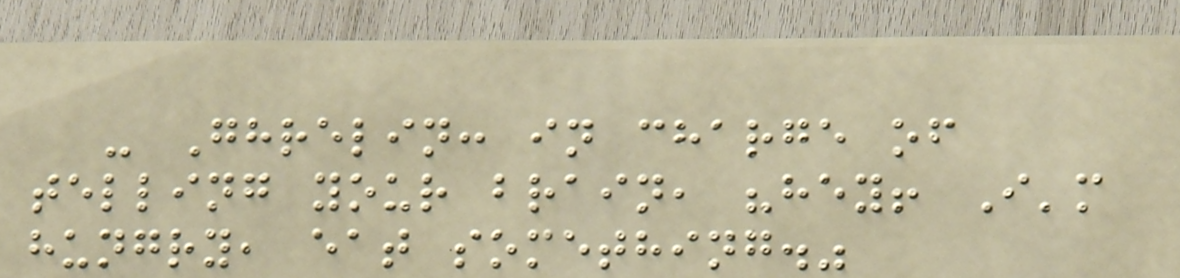- Ghrelin: in charge of
telling your brain, "hey! I'm
hungry, eat something."
